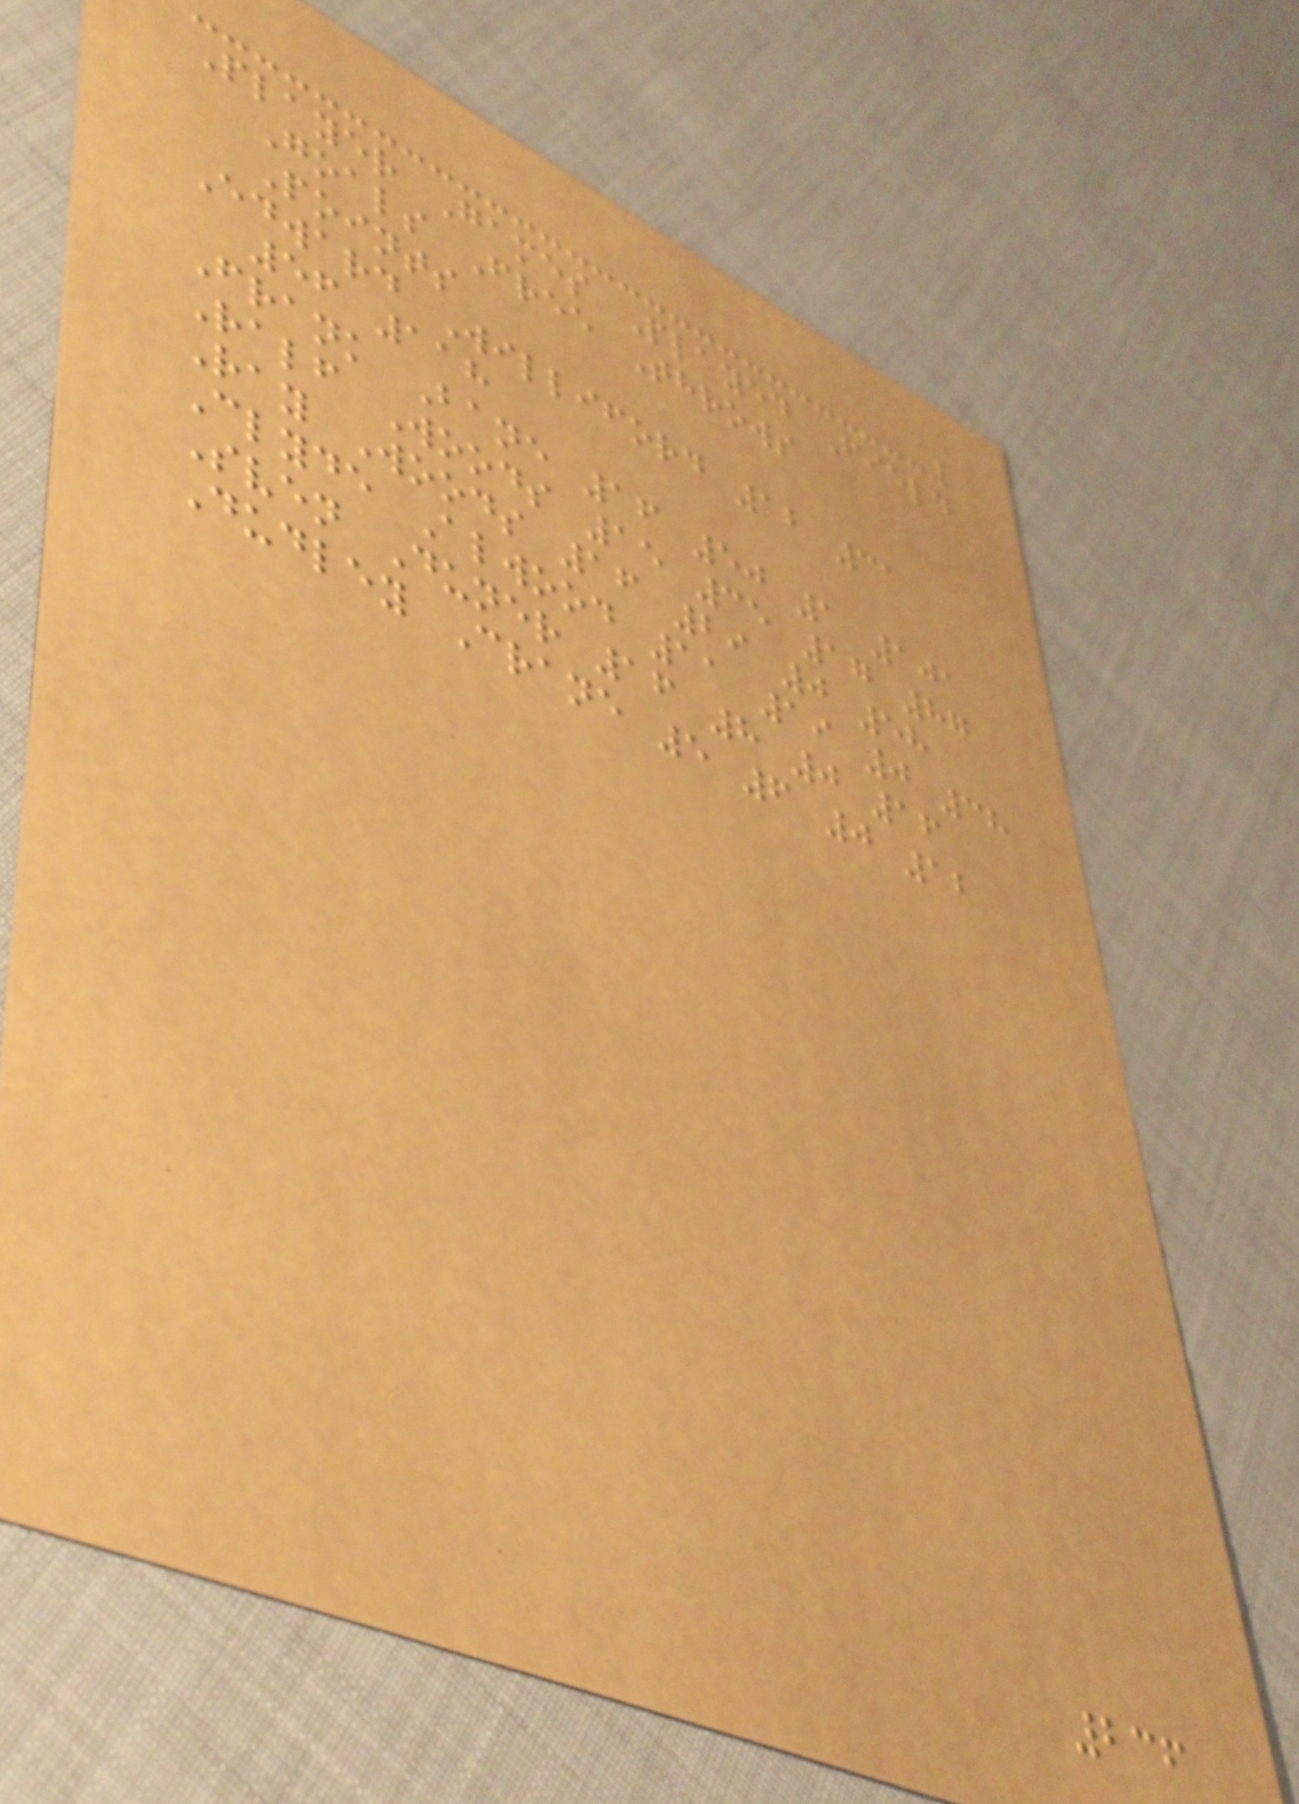Player Games Played Field
Goals Free Throws
Points
Edward Williford 12 31
56 118
Frank Bane 16 50 1 101
Ralf Woods 15 35 17 87
Ray Woods 16 29 0 58
Clyde Alwood 11 19 0 38
Sven Duner 16 8 0 16
Dudley Crane 5 6 0 12
236
